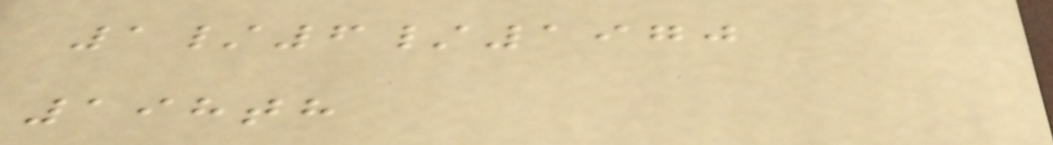1/6/1970
198th
